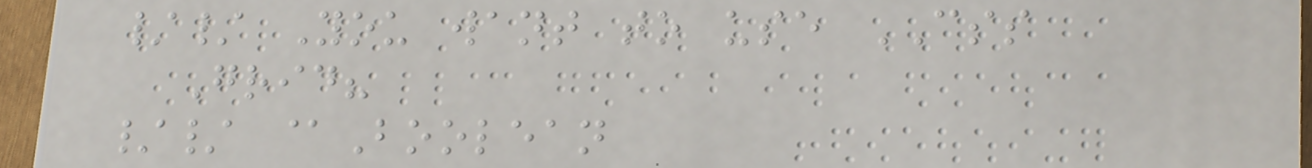// You want to use CSS
Grid?
// @Boolean
